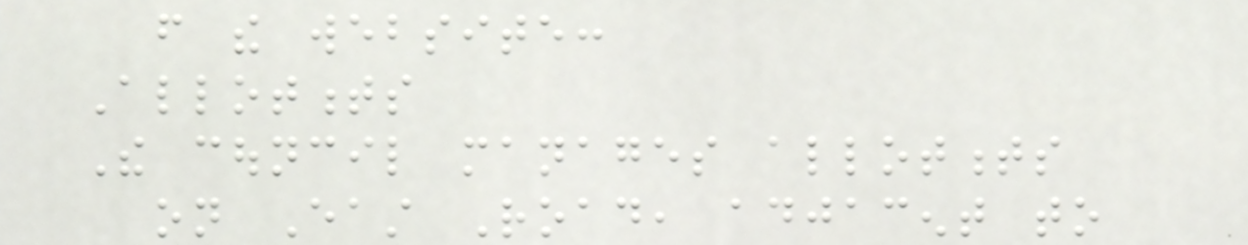from the website:
Allotments
The council manages allotments
on East Road, adjacent to
